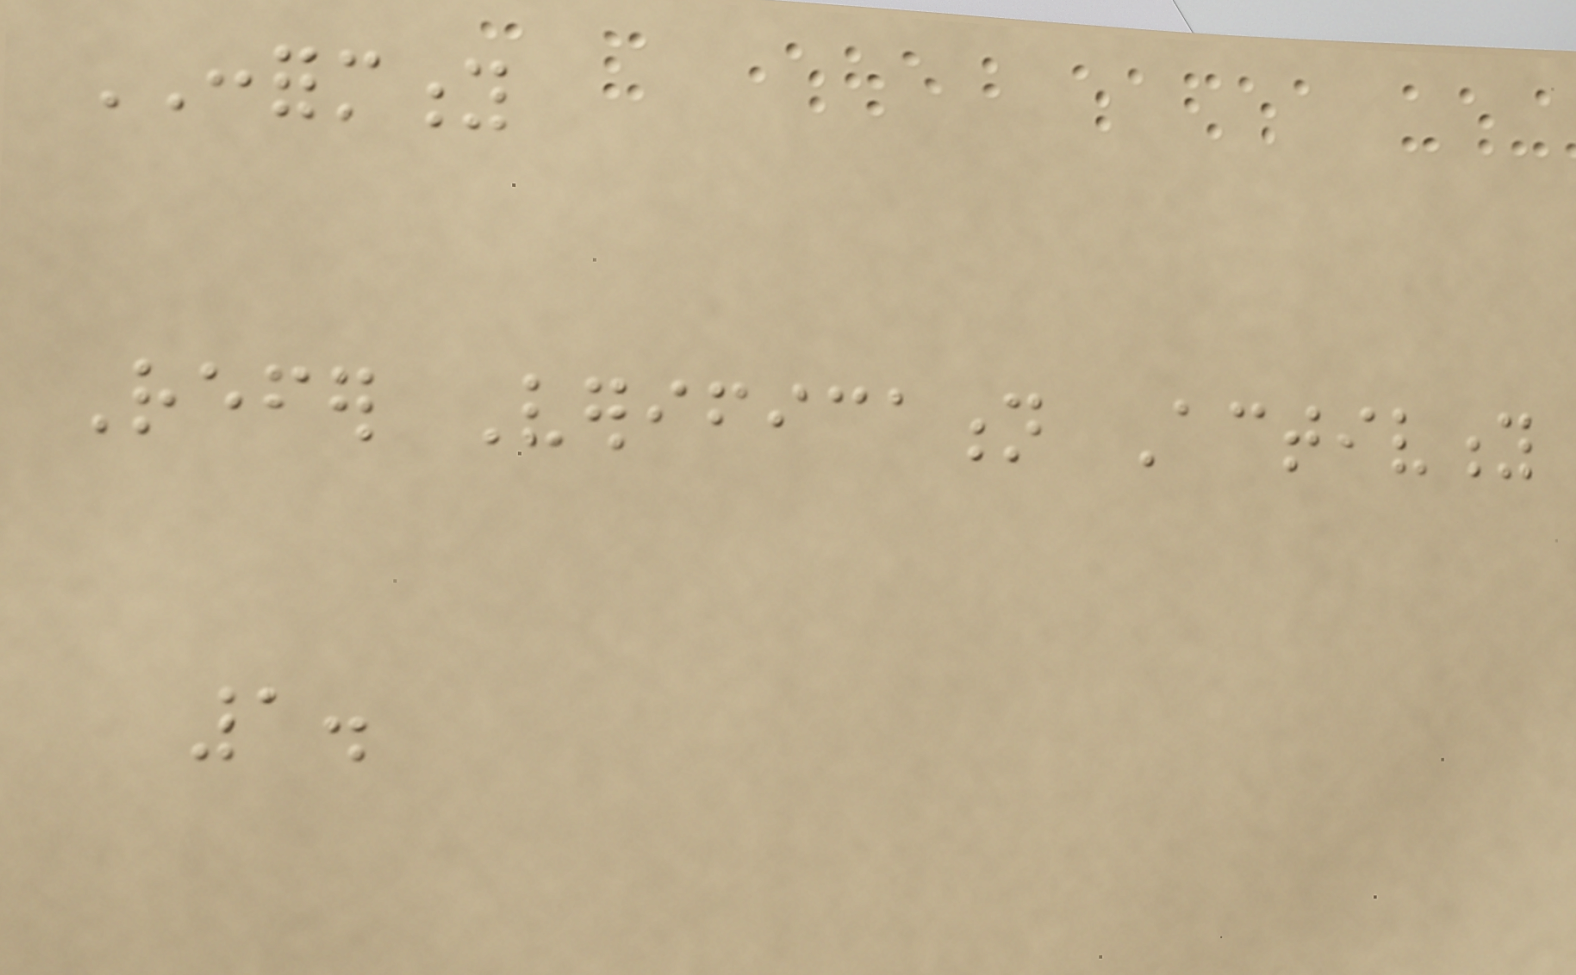CONFORMITY
Refer Verification Activity
1.
